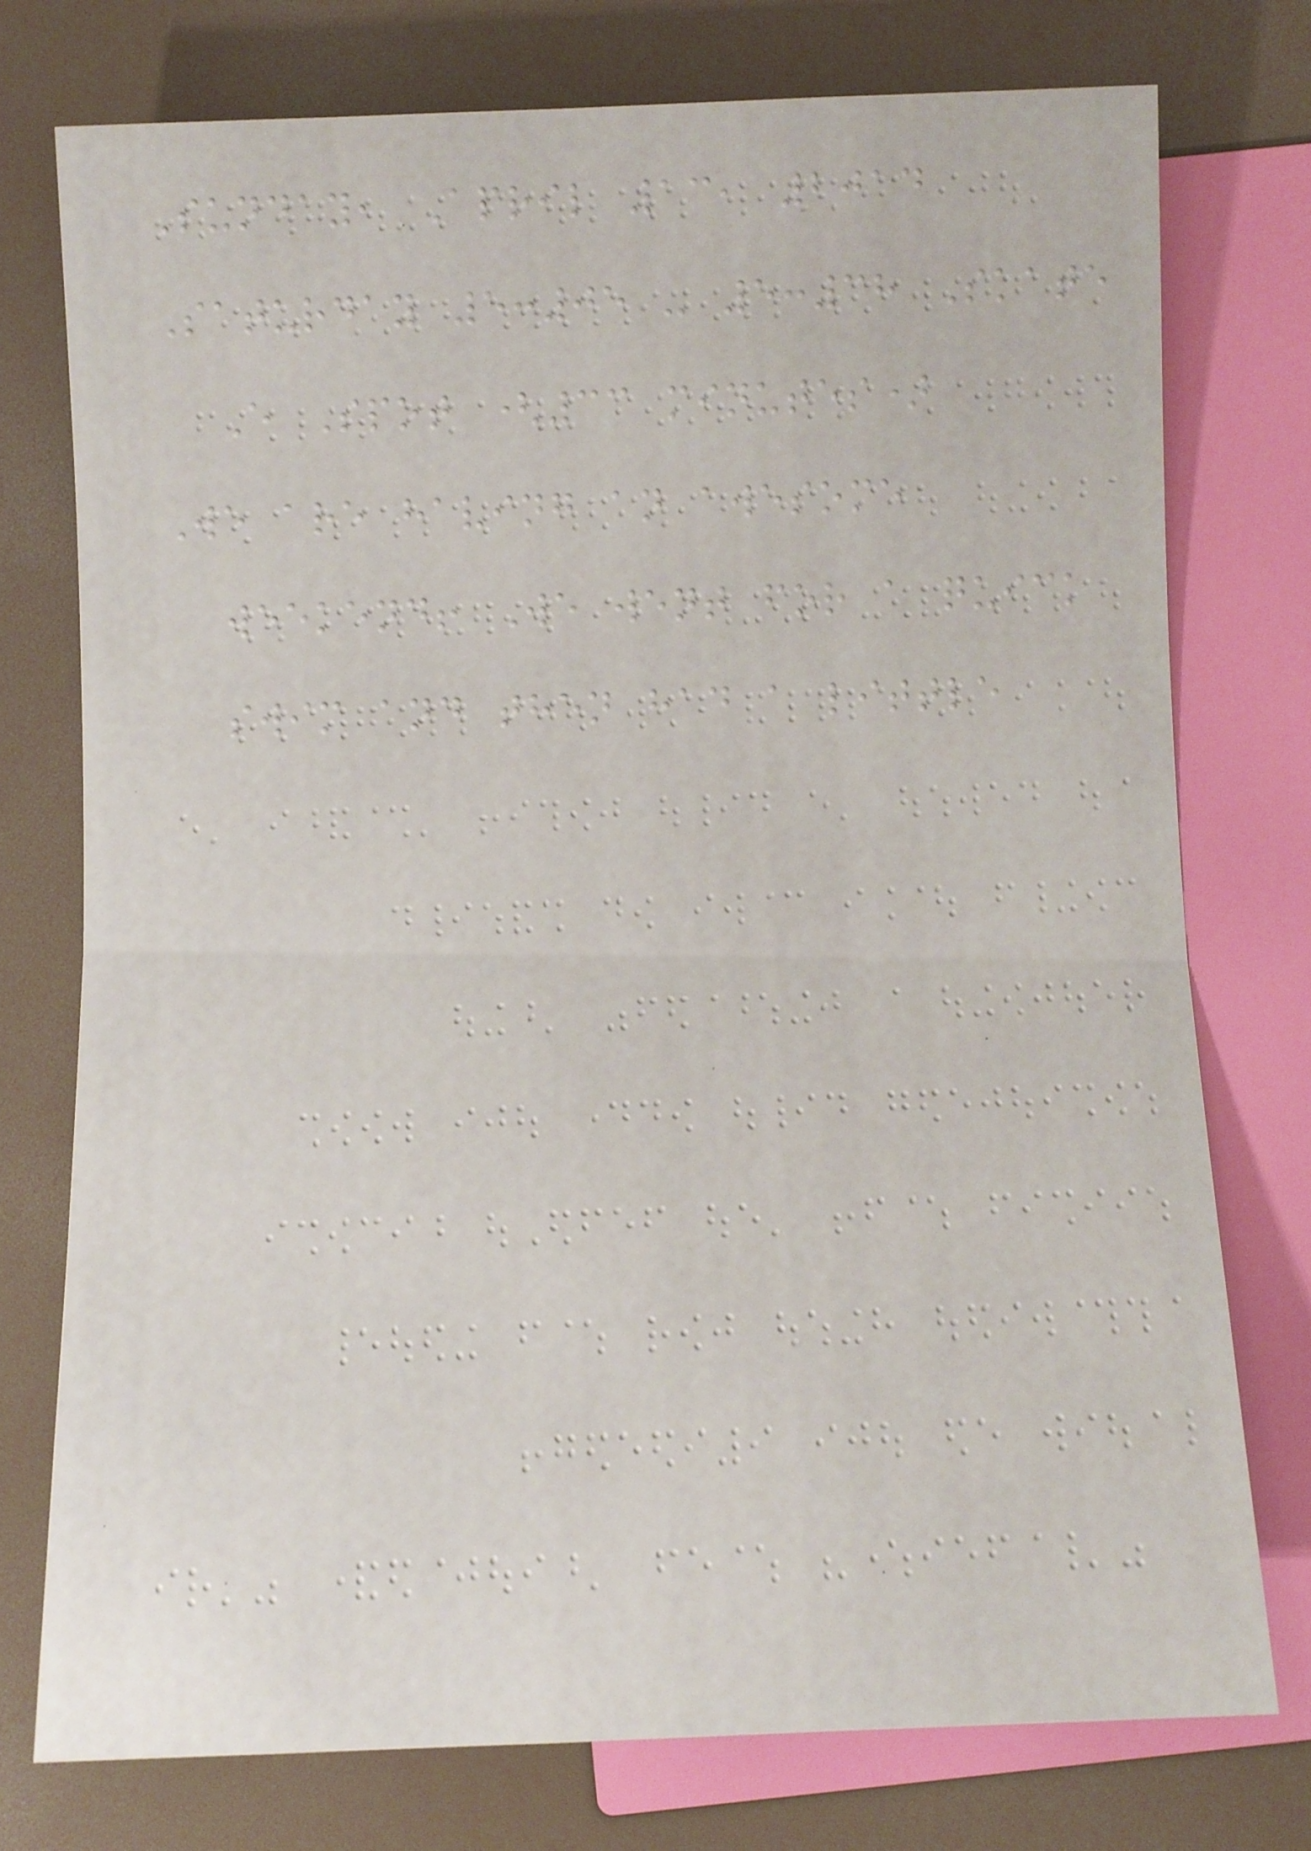Sunday, April 13, 2014
Saturday 5:05 - 5:38 Skate
E Spot (33 minutes)
We are having an awesome
weekend! We went for a quick
swim and then had a little
